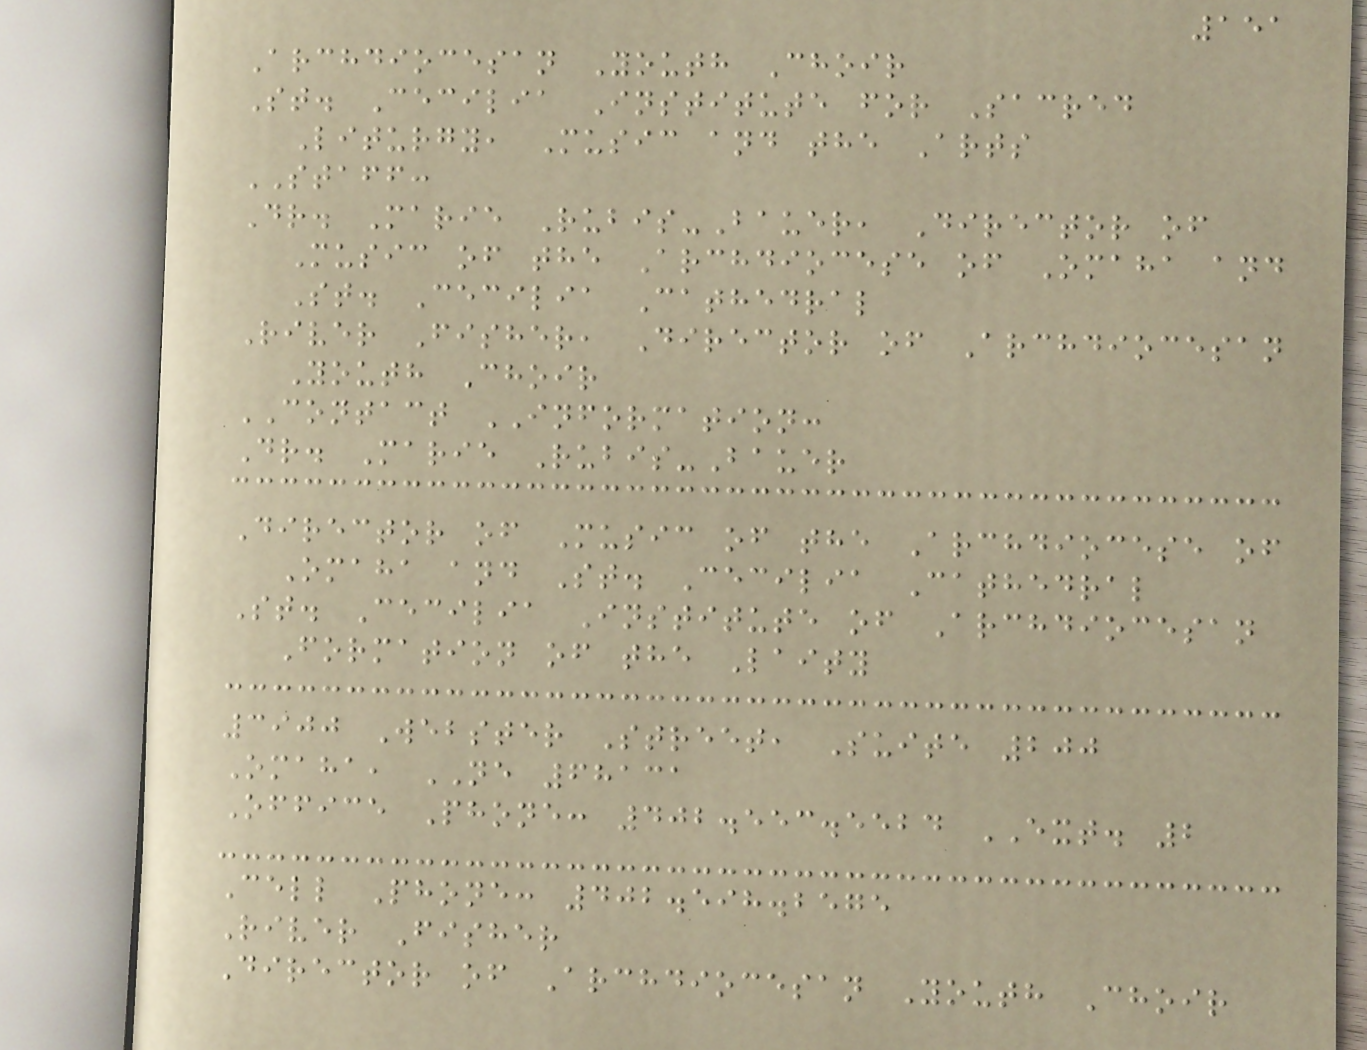151
Archdiocesan Youth Choir
St. Cecilia Institute for Sacred
Liturgy, Music and the Arts
STAFF:
Dr. Marie Rubis-Bauer, Director of
Music of the Archdiocese of Omaha and
St. Cecilia Cathedral
River Fisher, Director of Archdiocesan
Youth Choir
CONTACT INFORMATION:
Dr. Marie Rubis-Bauer
Director of Music of the Archdiocese of
Omaha and St. Cecilia Cathedral
St. Cecilia Institute of Archdiocesan
Formation of the Laity
3900 Webster Street, Suite 200
Omaha, NE 68131
Office Phone: 402.553.5524 EXT. 2
Cell Phone: 402.598.2575
River Fisher
Director of Archdiocesan Youth Choir
